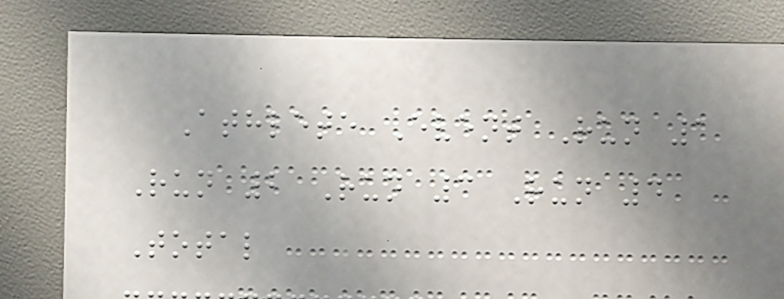Athlete Event Run 1
Run 2 Run 3 Run 4
Total
